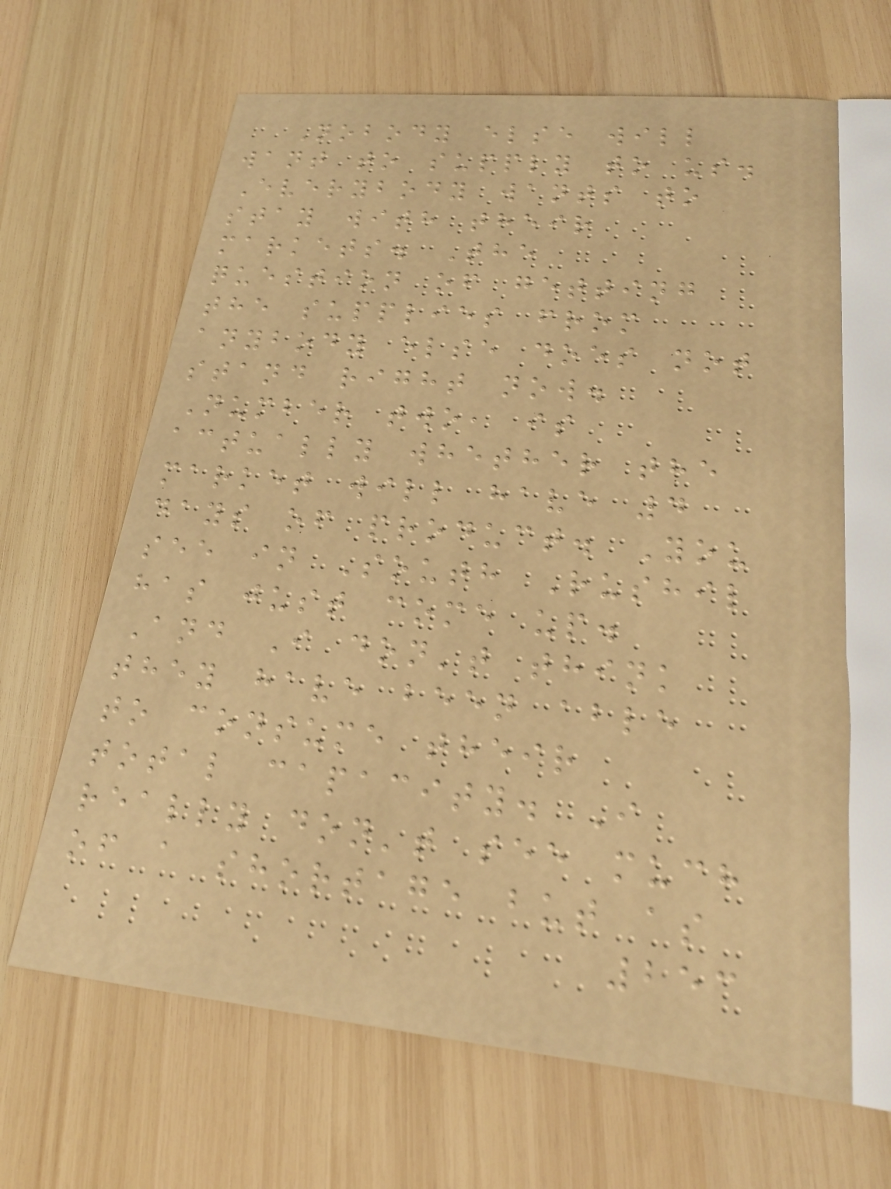Nobody else will
want to supply to us.
Everybody wants to
stay with their
markets. The
question of getting
the supplies from
anybody else does not
stand right now.
Number two, is
actually whether the
market will have 4
days of product. You
see in South Rushil
has just come up.
And I don't think
they have been able
to consume their
total capacity. I
really don't see much
of a shortage but as
253
